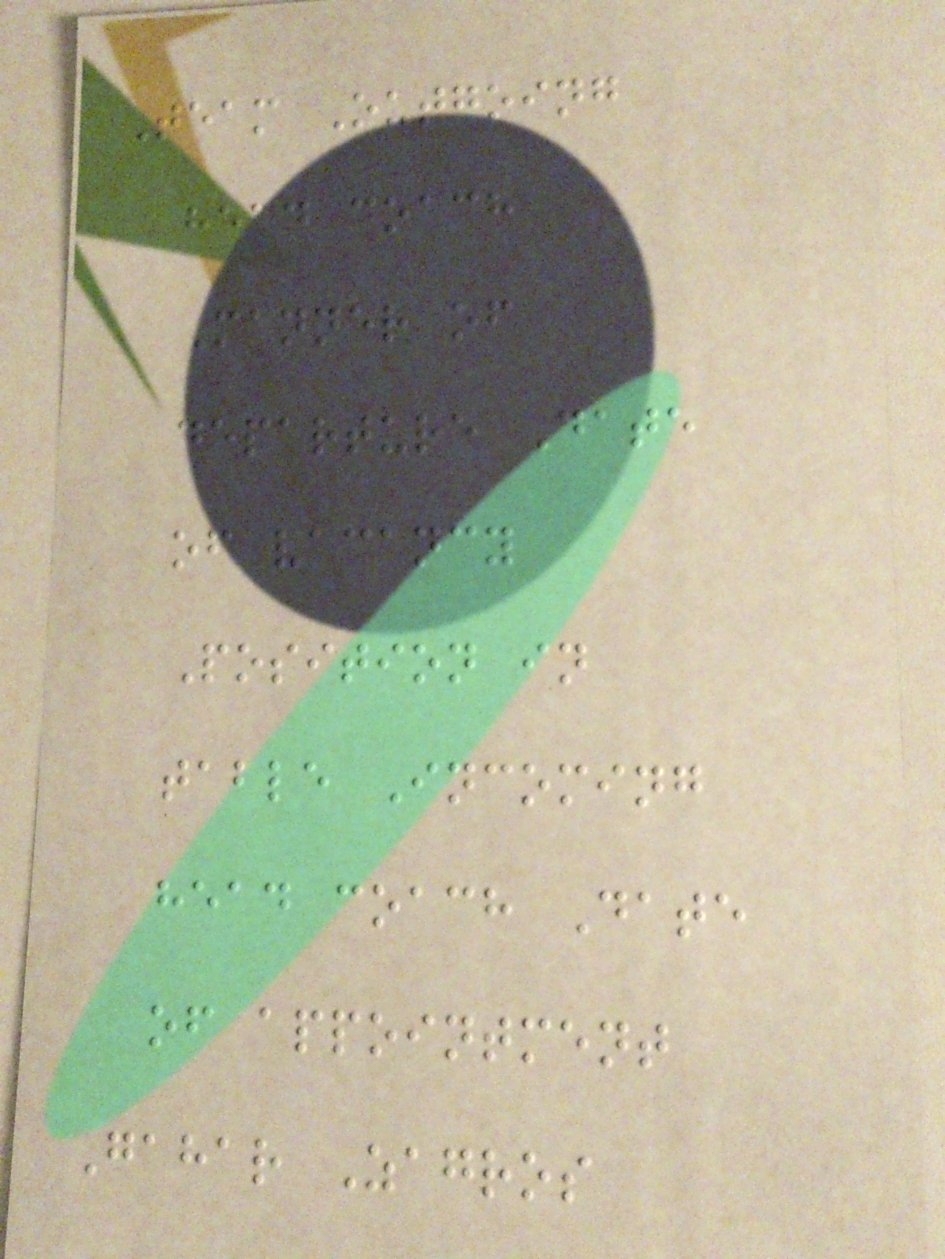Team Outgoing
head coach
Manner of
departure Date
of vacancy
Position in
table Incoming
head coach Date
of appointment
Gahar Zagros
